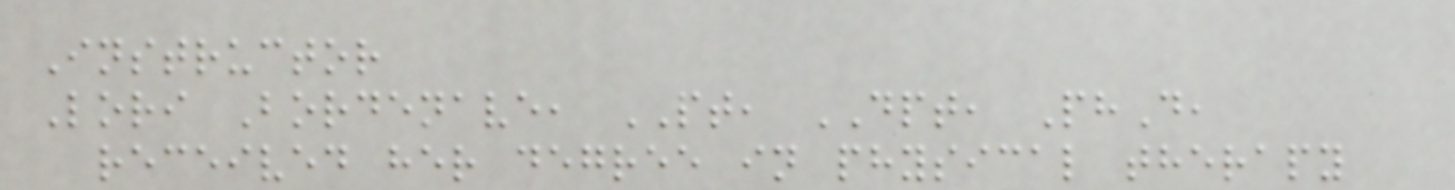Instructor
Lori Bordenave, PT, DPT, PhD,
received her degree in physical therapy
